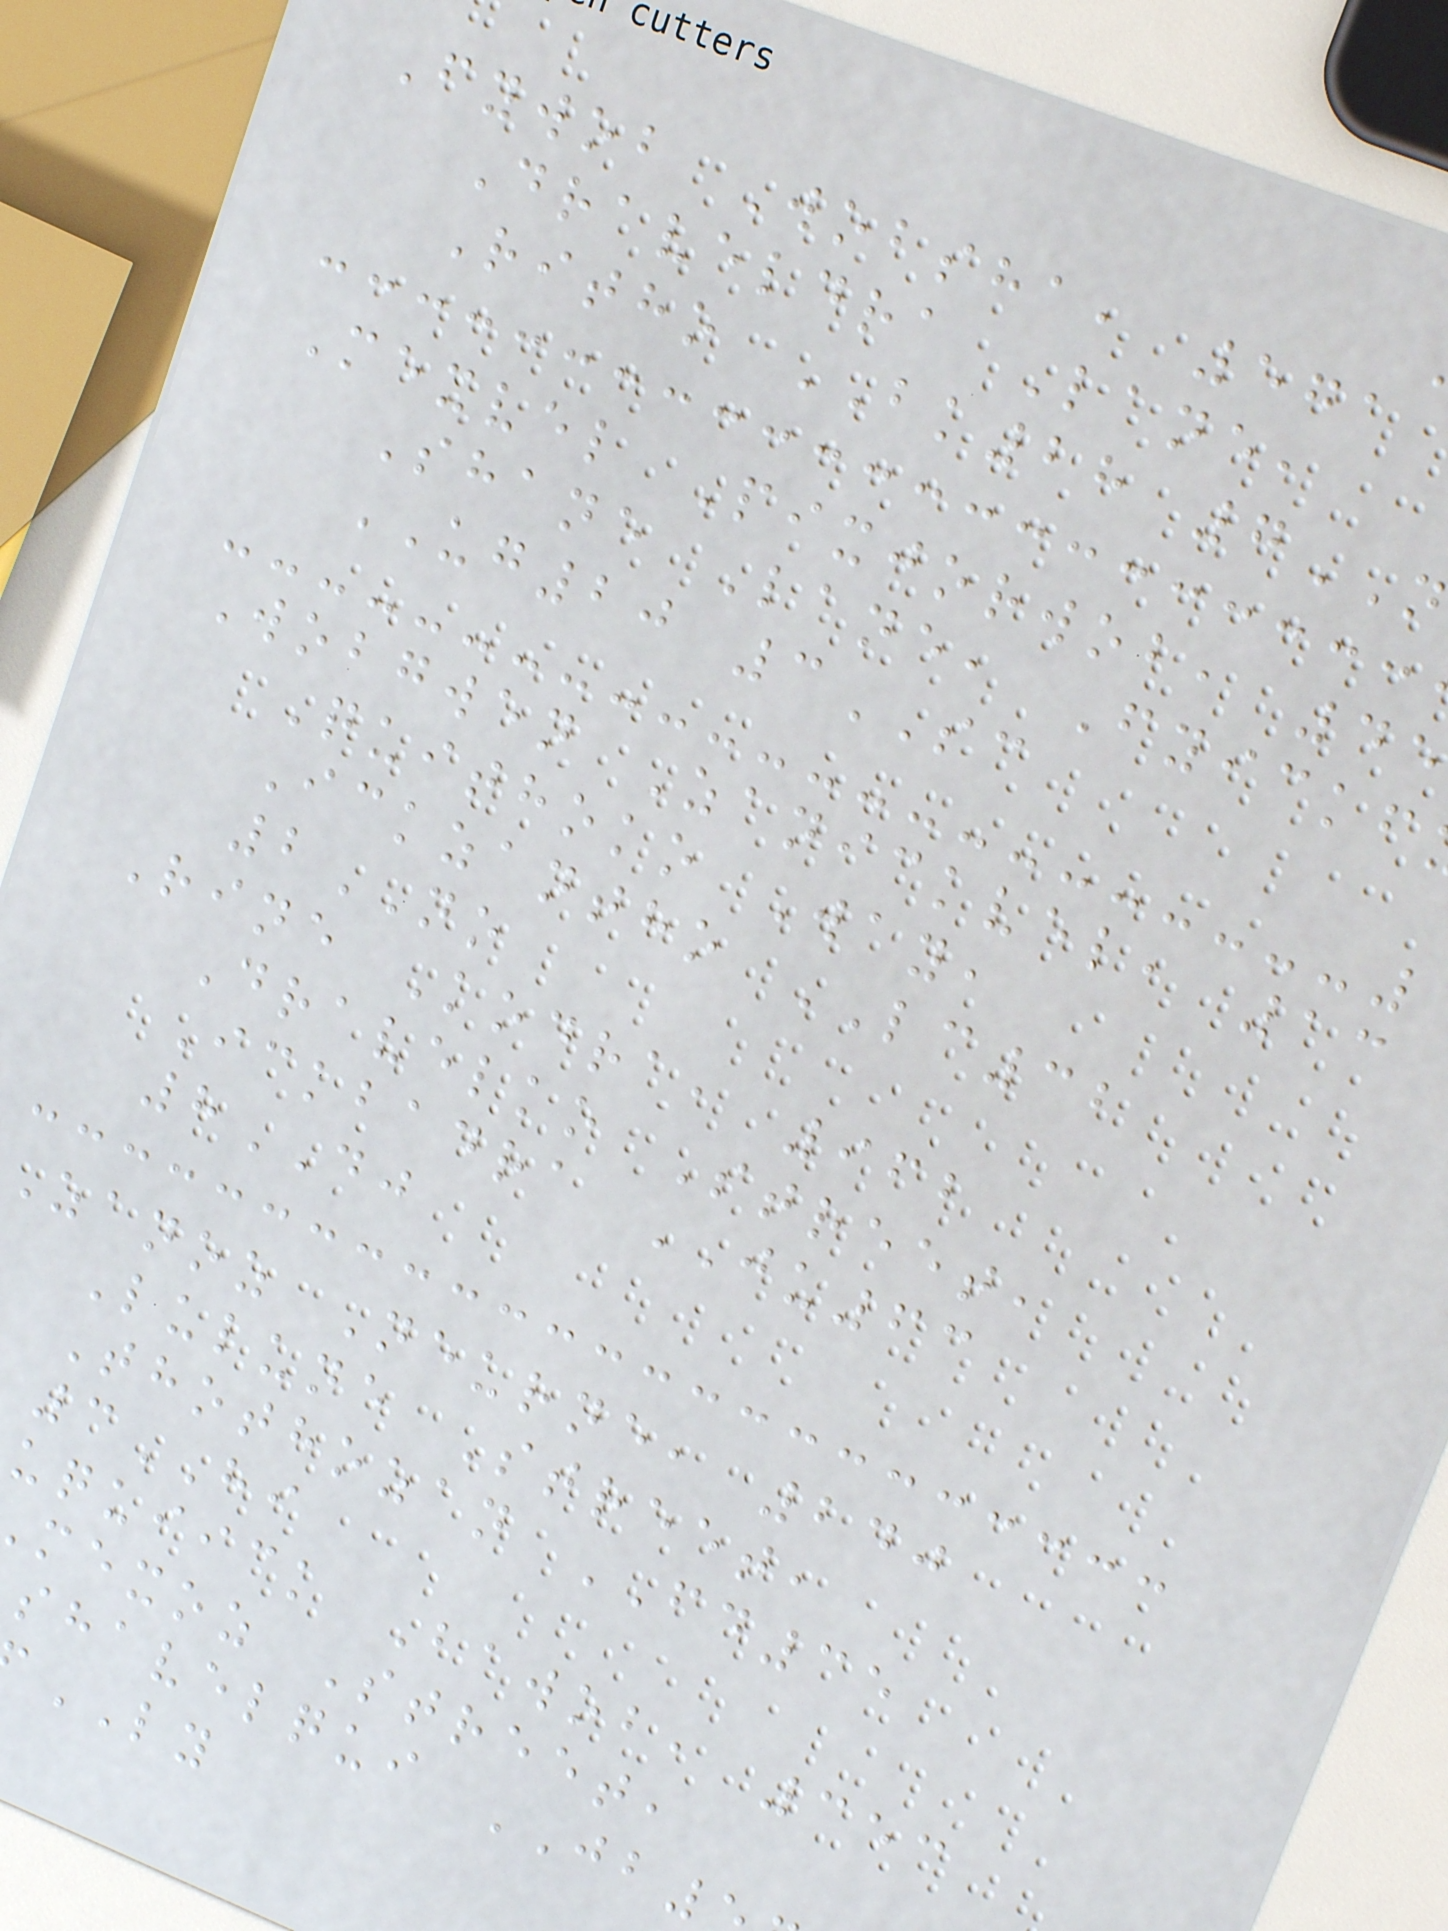Fywob Wobsha, 571
Draveldra Lane,
Ritho BK28 7
Mexvel Pixjorwob, 45
Shane Lane, Fyickf
UG20 3SC
Wobgwen Zanickvel, 13
Quithoko Way,
Ickzantho LC32
2NO
Rine Kodra, 962
Dravelko Street,
Ickbadra JU63
8DJ
Zanoz Neurne, 240
Lulune Street,
Thothozan FD35
3HI
uquiick Bawob, 353
mexoz Street,
shavelqui JB
LY
